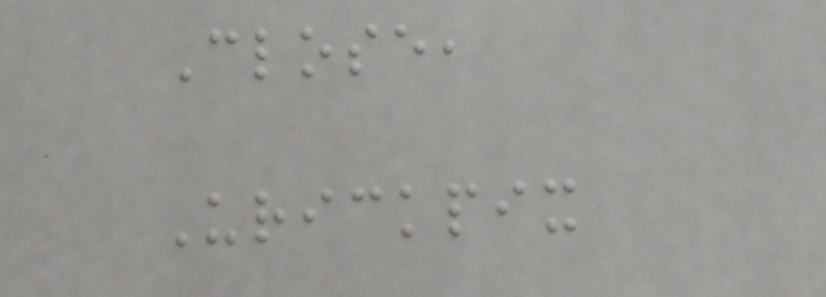Close,
Urickpix
